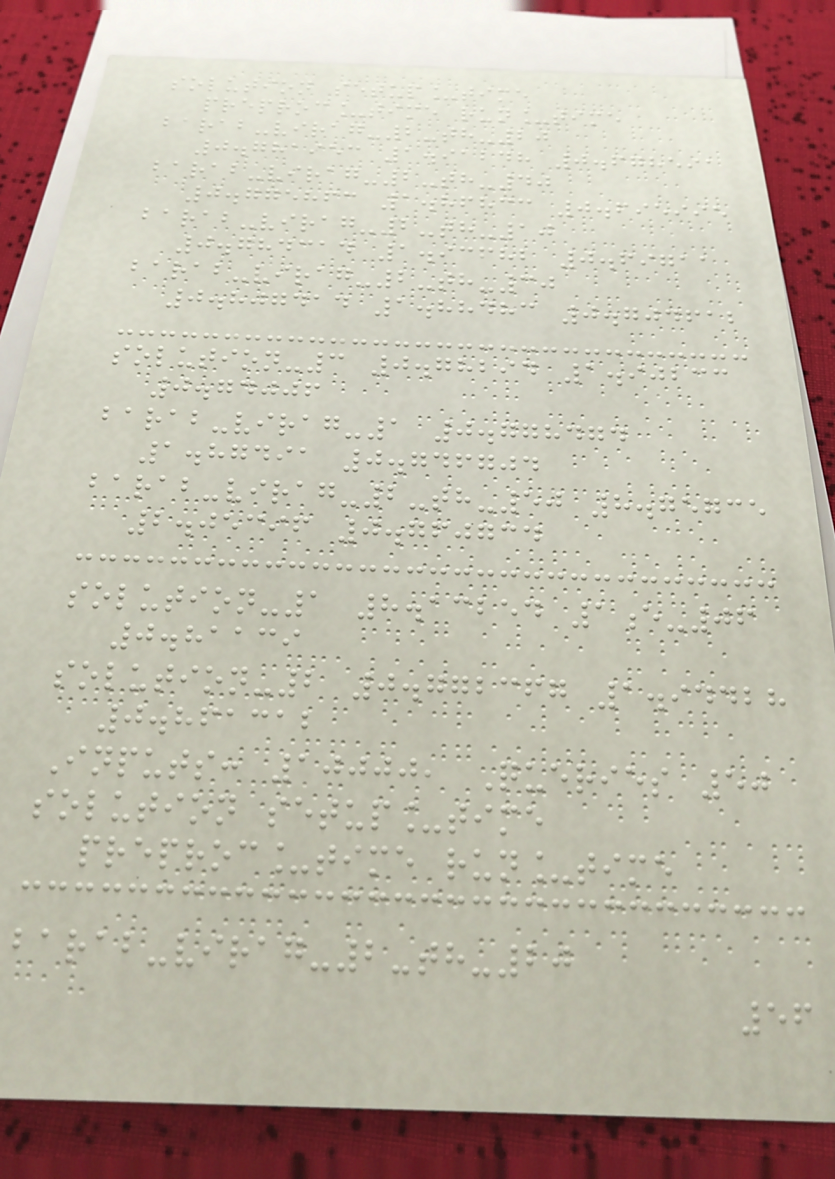solution setup_time
preproc_time run_time
barab-virag-2-th-20
0.781953 1.91248 0.678591
barab-virag-2-th-40
0.775863 1.86833 0.695995
barab-virag-2-th-10
0.784314 1.93682 0.69711
barab-virag-2-th-30
0.807414 1.88483 0.704612
solution-3 0.78294 1.90233
0.74006
barab-virag-1 0.778474
1.87491 0.746704
barab-virag-2-th-50 8.75735
2.05396 0.760734
solution-1 8.13254 1e-06
0.81139
solution-2 0.772367 1.94428
0.861312
Inputs: 10000, Queries 50
solution setup_time
preproc_time run_time
barab-virag-2-th-20
56
